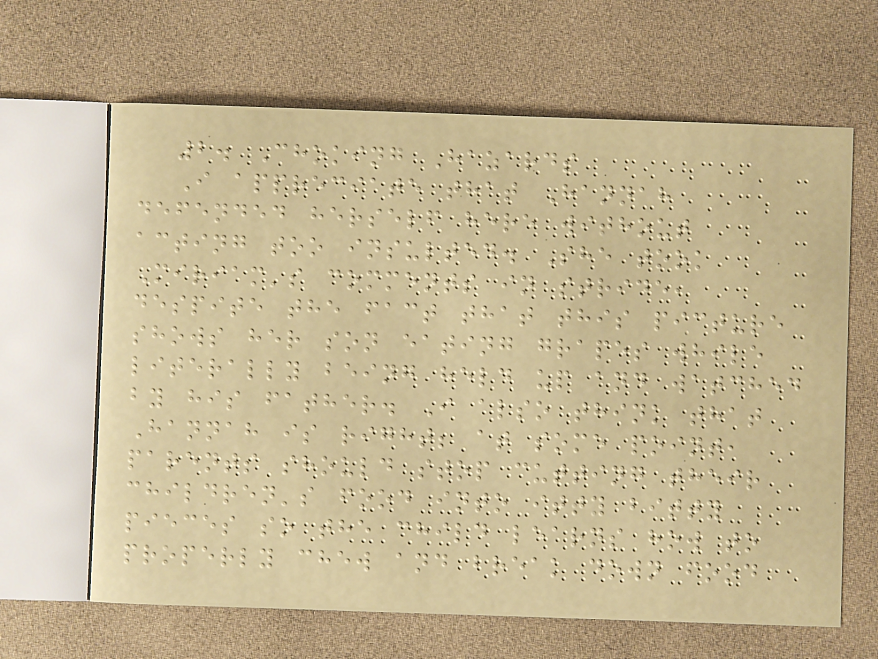2. Choking Hazards
I appreciate that Hannah
defended herself here without
acting too insulted. She took
Miriam's comments in stride,
despite the fact that this picture
shows her son eating grapes while
literally being held up and watched
by his father. I also think that
Hannah is right; at some point,
parents should stop cutting their
children's food into itty bitty
pieces so the child learns how to
properly chew and break down food
